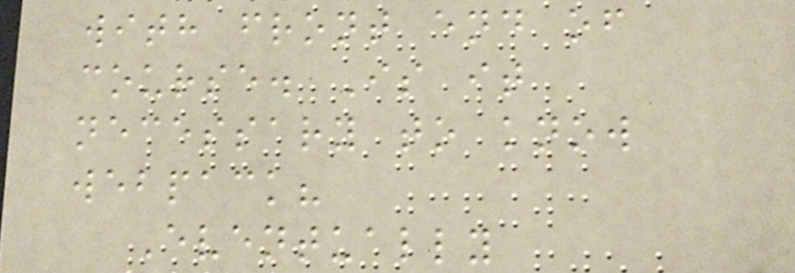with front end of
course. Is it
necessary to know
webpack?
Eventually
